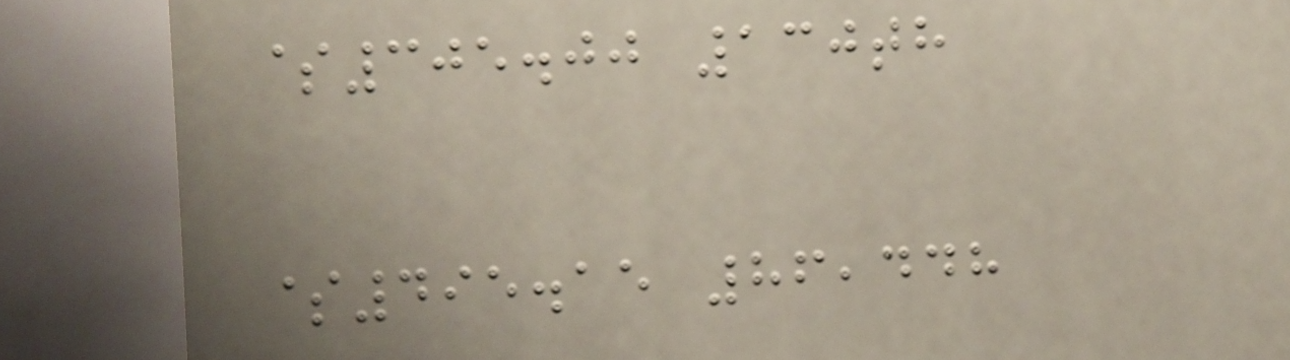$305.00 130th
$495.15 86,448
